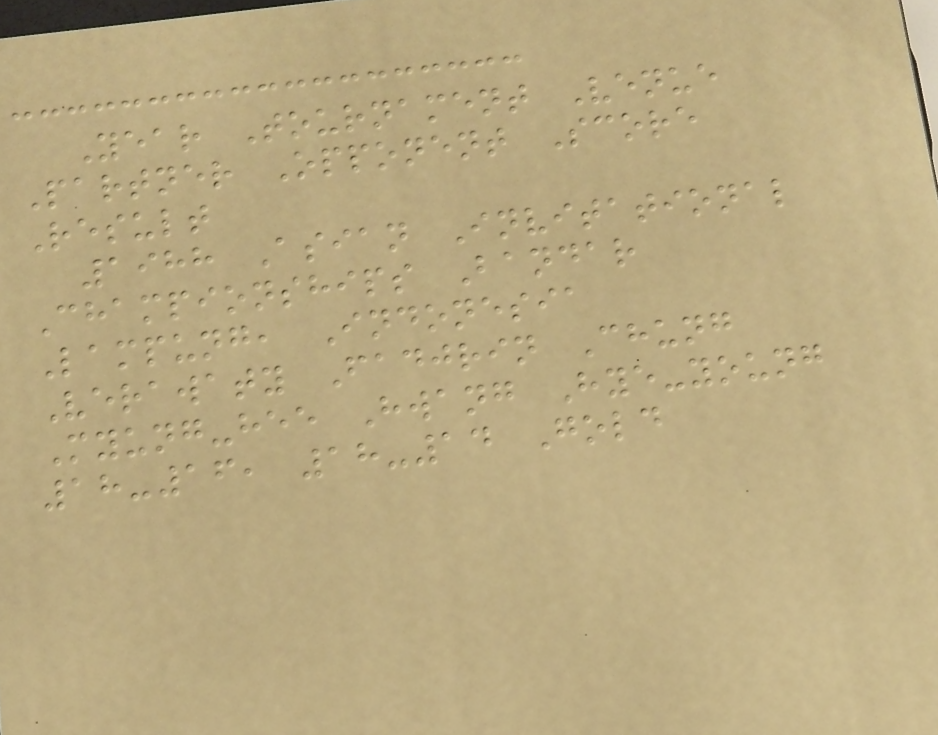Year Tournament Venue
Partner Opponent Score
Result
1988 Asian Invitational
Championships Bandar
Lampung, Indonesia
Verawaty Fadjrin Chung
Myung-hee Hwang Hye-young
18-16, 18-14 Gold
